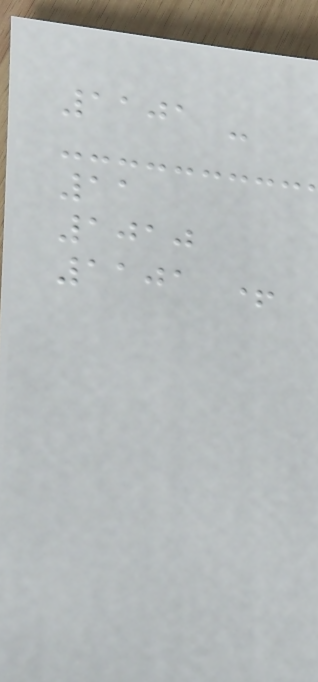1101 -
11
1010
1101 +
